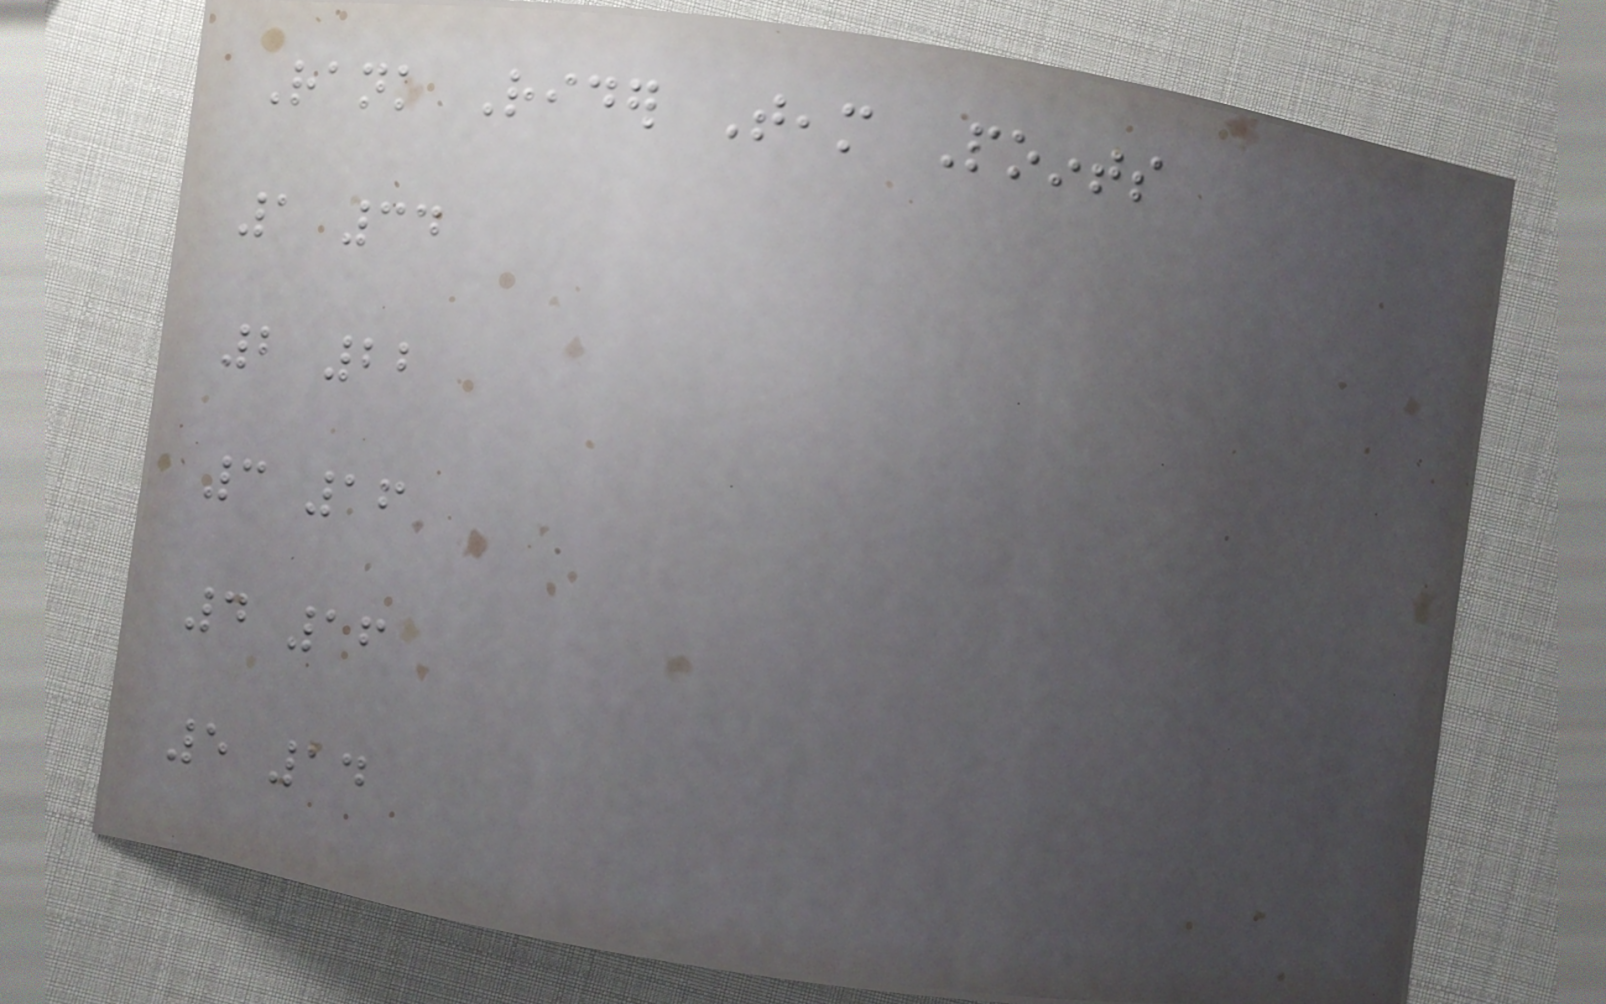Rank Rider Team Points
1 34
2 22
3 16
4 16
5 14
